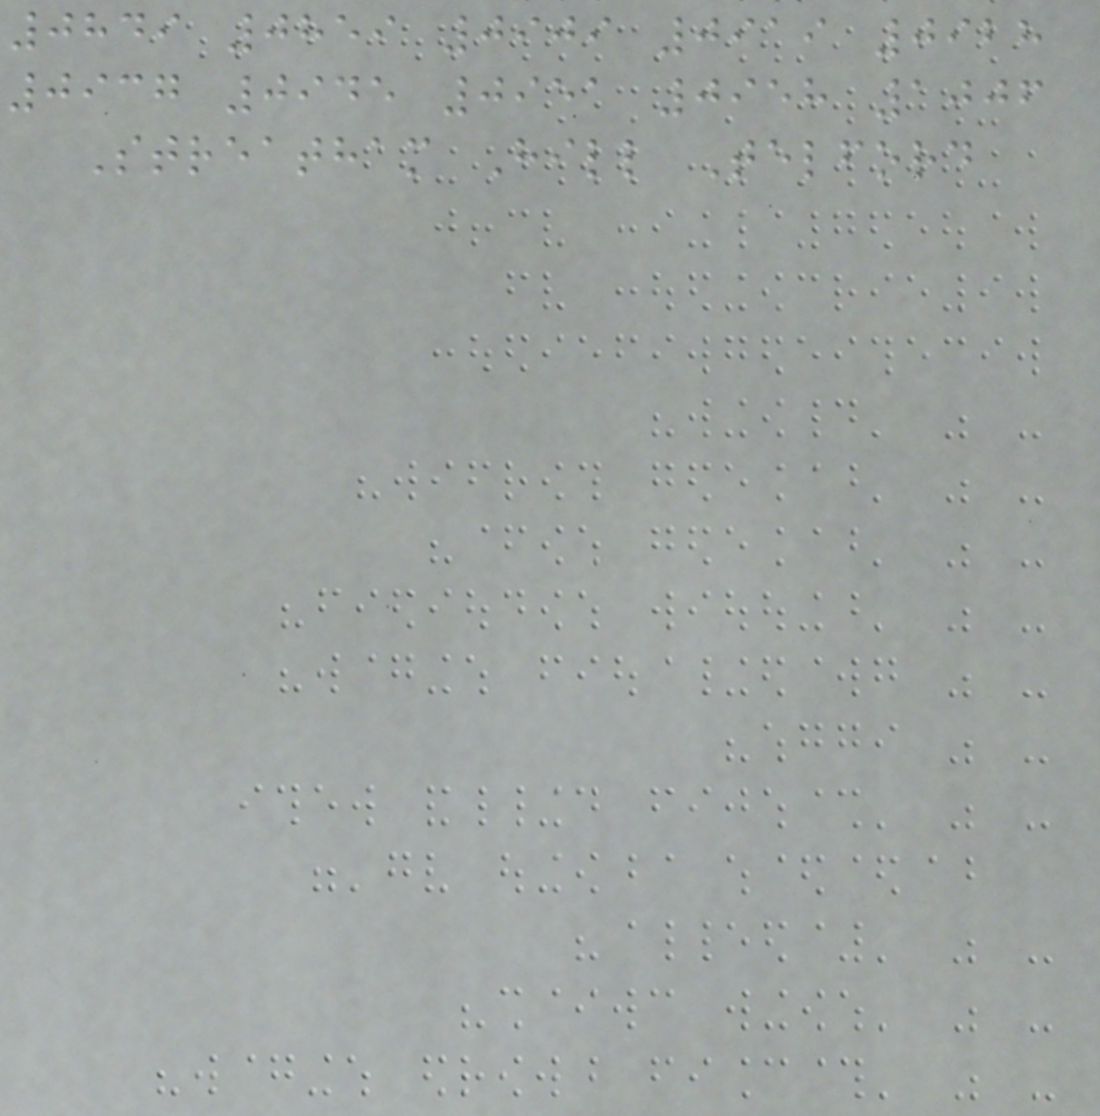0849 0859 0909 0919 0928
0937 0945 0951 0958 1006
Streatham Hill Telford
